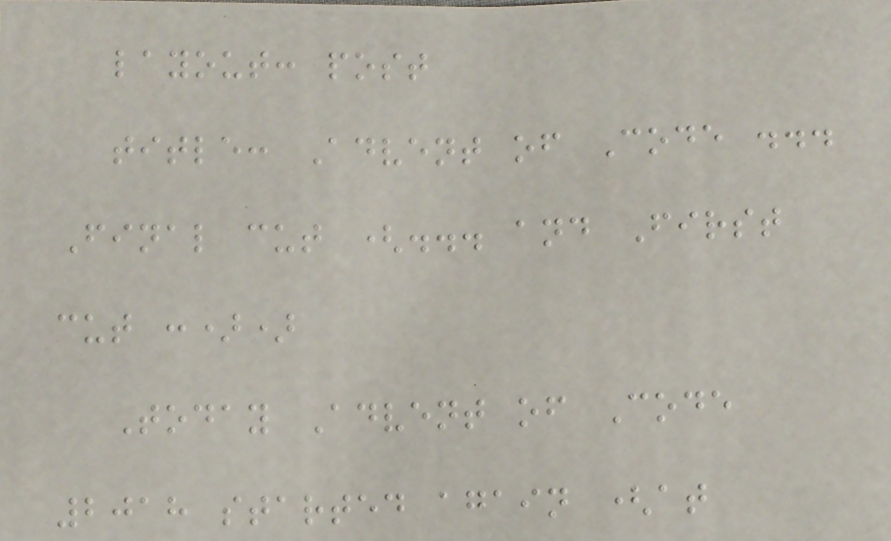layout: post
title: Advent of Code ...
Final cut (... and First
cut :))
Today Advent of Code
2018 started again (at
